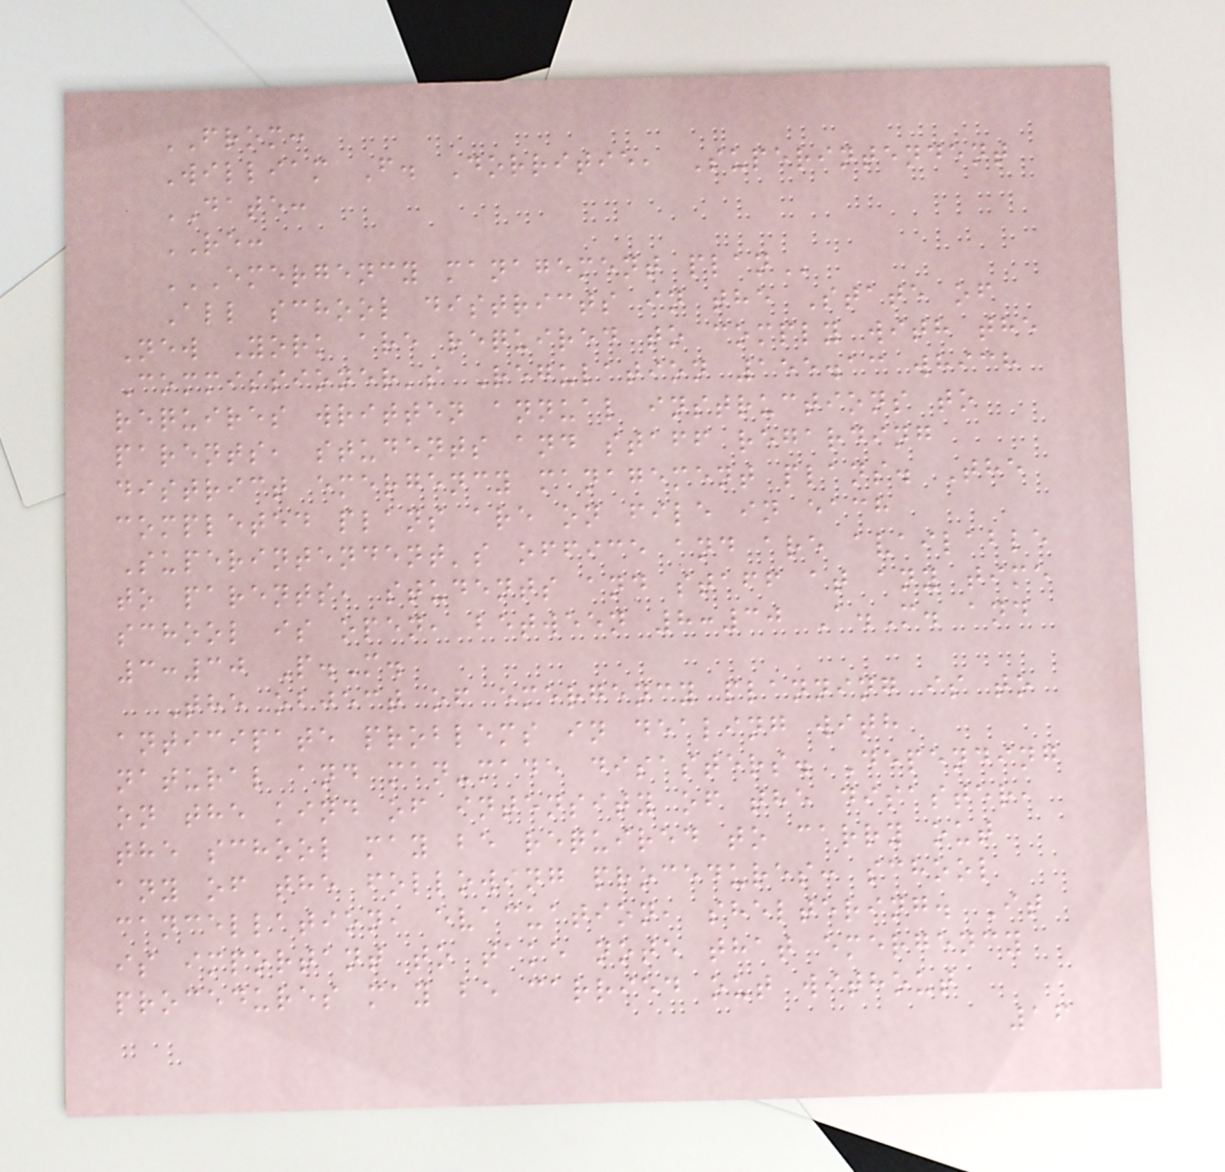FROM:
William F. Dorritie, Superintendent
DATE:
RE:
EMERGENCY MANAGEMENT PLAN
All school districts in the State of
New York are required to comply with the
Commissioner's Regulation 155.13 which
requires written annual instructions to
parents, students and staff regarding
district emergency management plans. The
completed plans are on file in each
Superintendent's office and are available
to parents, students and staff at any time
school is open, between 8:30 A.M. and
3:30 P.M.
The object of emergency planning is to
anticipate problems in dealing with
natural and man-made disasters. Depending
on the kind of intensity of the disaster,
the school may be required to carry out
any of the following procedures: school
cancellation, evacuation, sheltering. It
is important to take note that emergency
procedures may be carried out without
16
